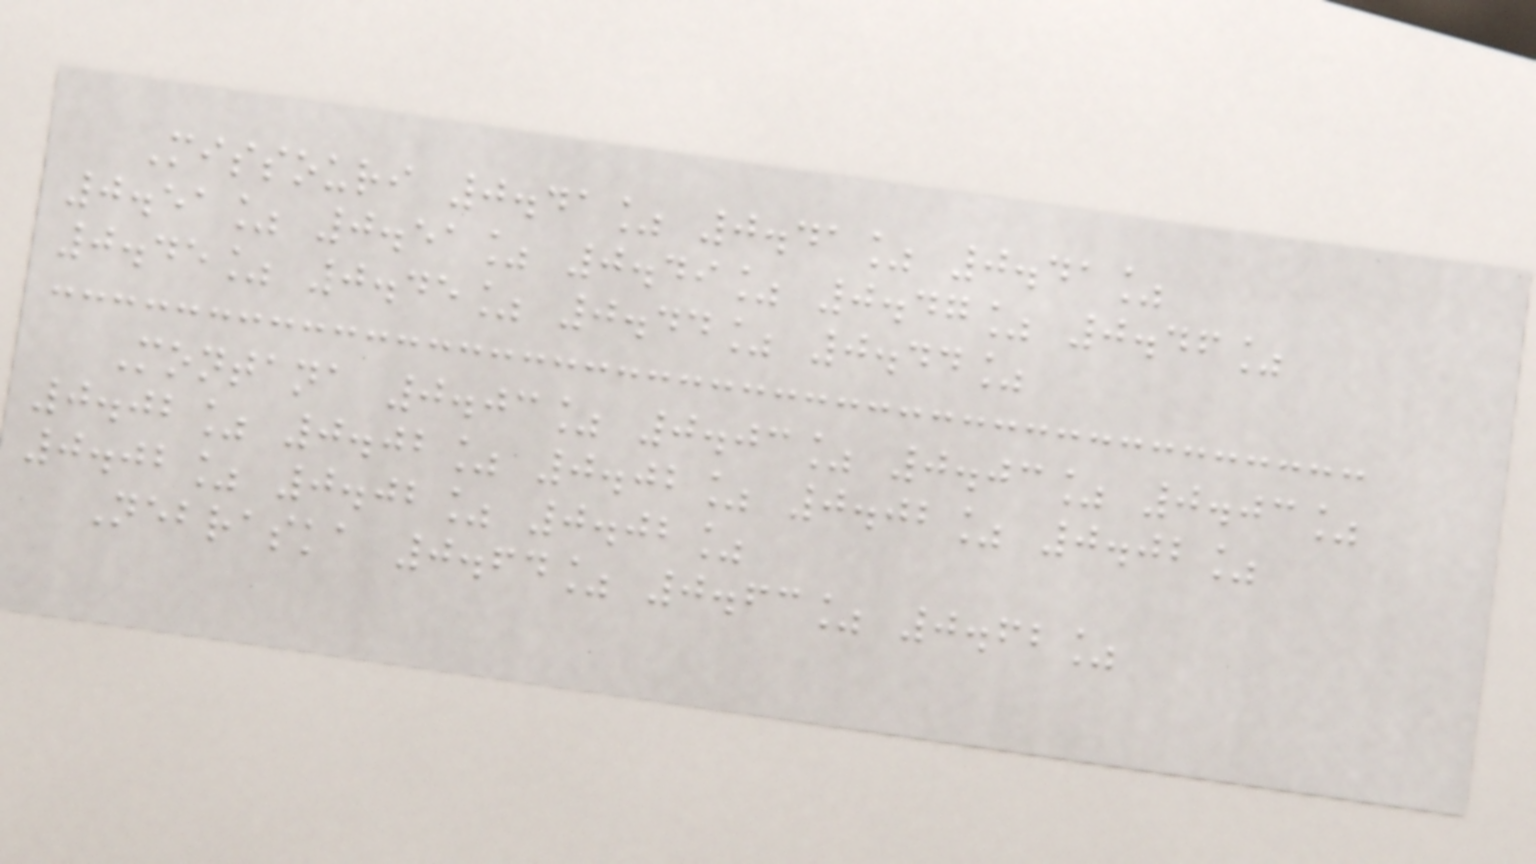Missouri 0.41% 0.41% 0.41%
0.51% 0.51% 0.49% 0.47% 0.46%
0.45% 0.45% 0.44% 0.44%
Montana 0.03% 0.03% 0.03% 0.03%
0.02% 0.02% 0.02% 0.02% 0.02%
0.02% 0.02% 0.02%
Nebraska 0.64% 0.63% 0.62%
